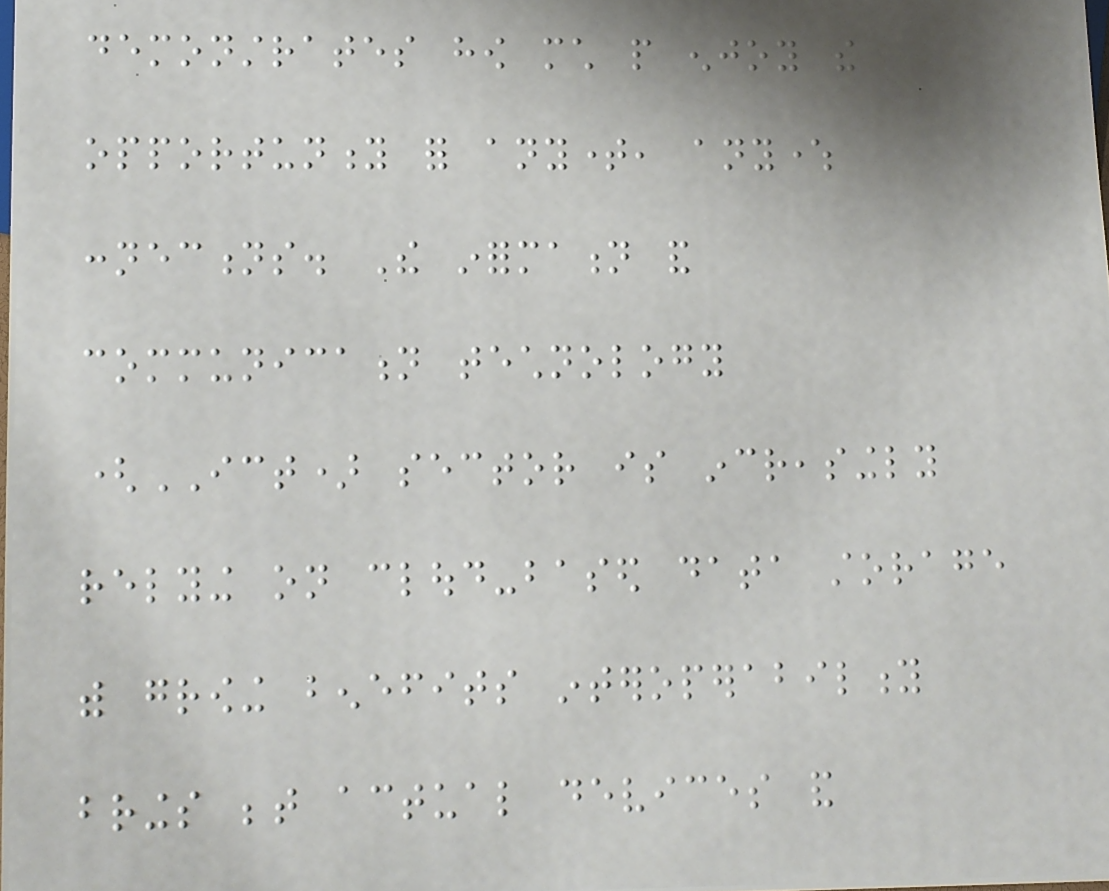demonstrates how much people enjoy the
opportunity for anytime, anywhere
connections. The information and
communication technology
(ICT) sector is increasingly
relying on cloud-based data storage
with growing benefits interoperability
brings between actual devices and
